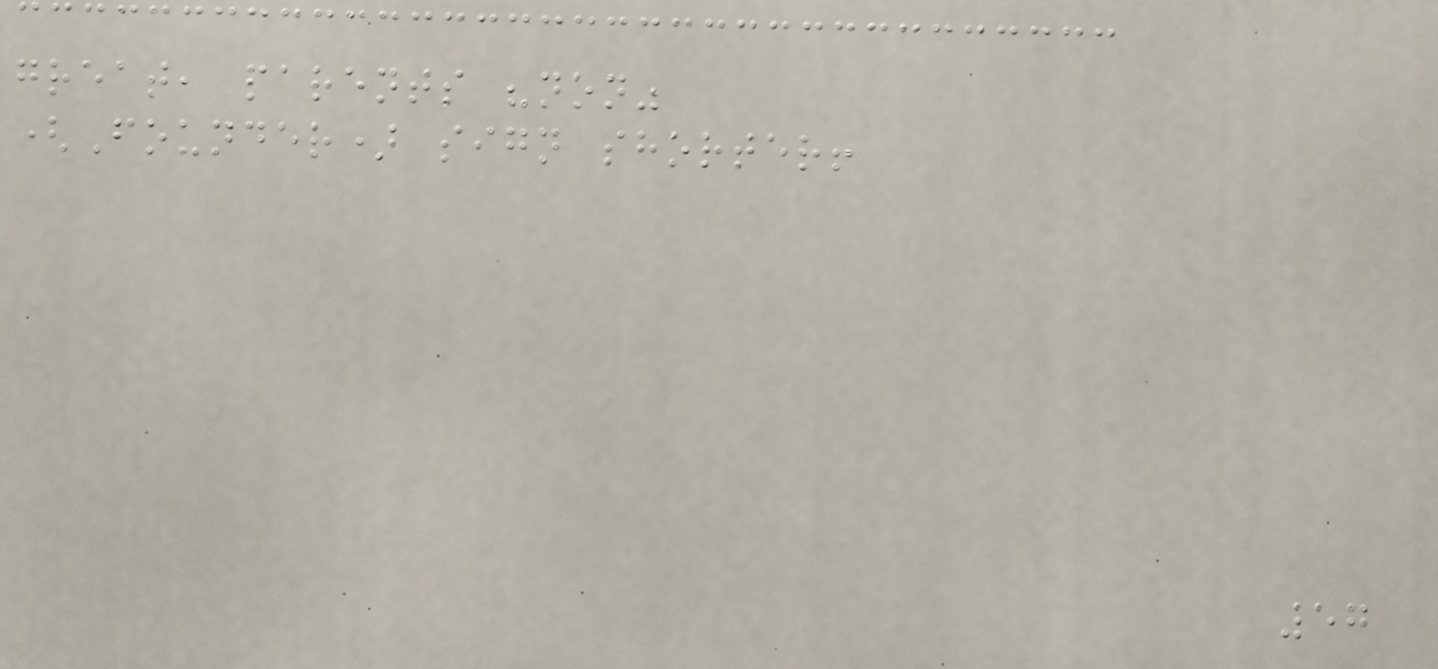great, parents "non"
(Founder) sign shorter!
57
